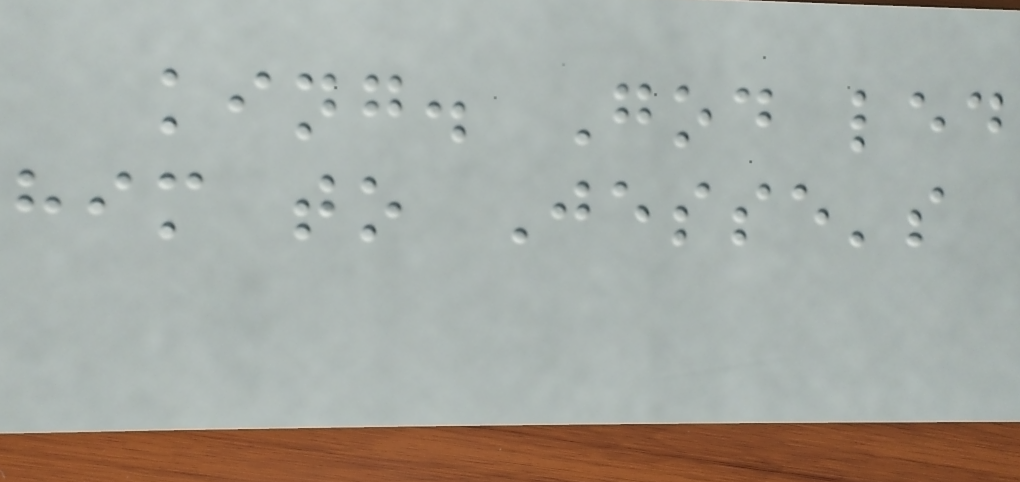king. God led
him to Jesse's
